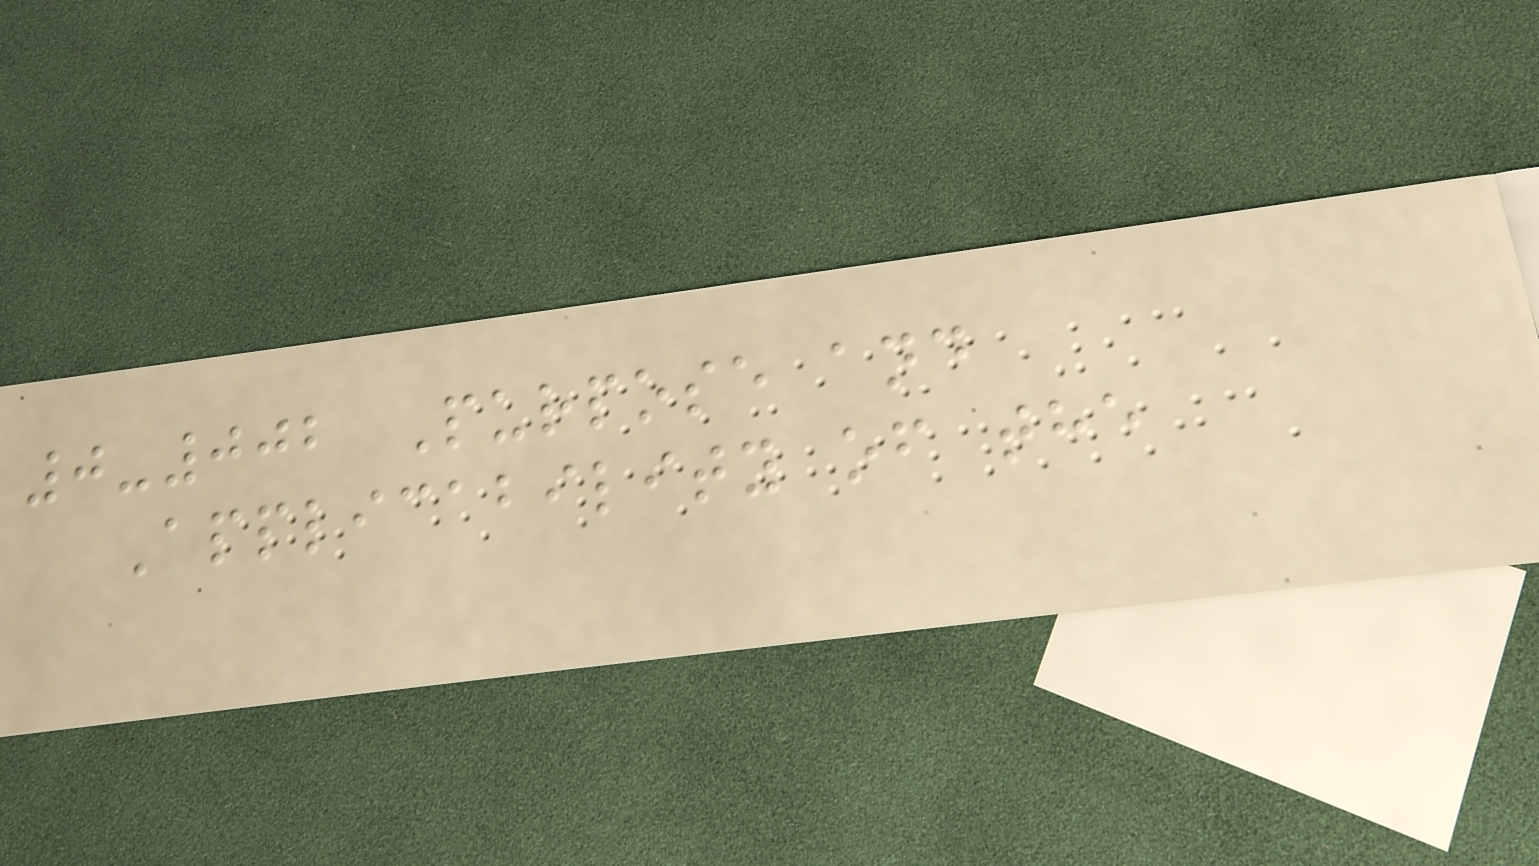0-002 Purpose and
Applicability of the
